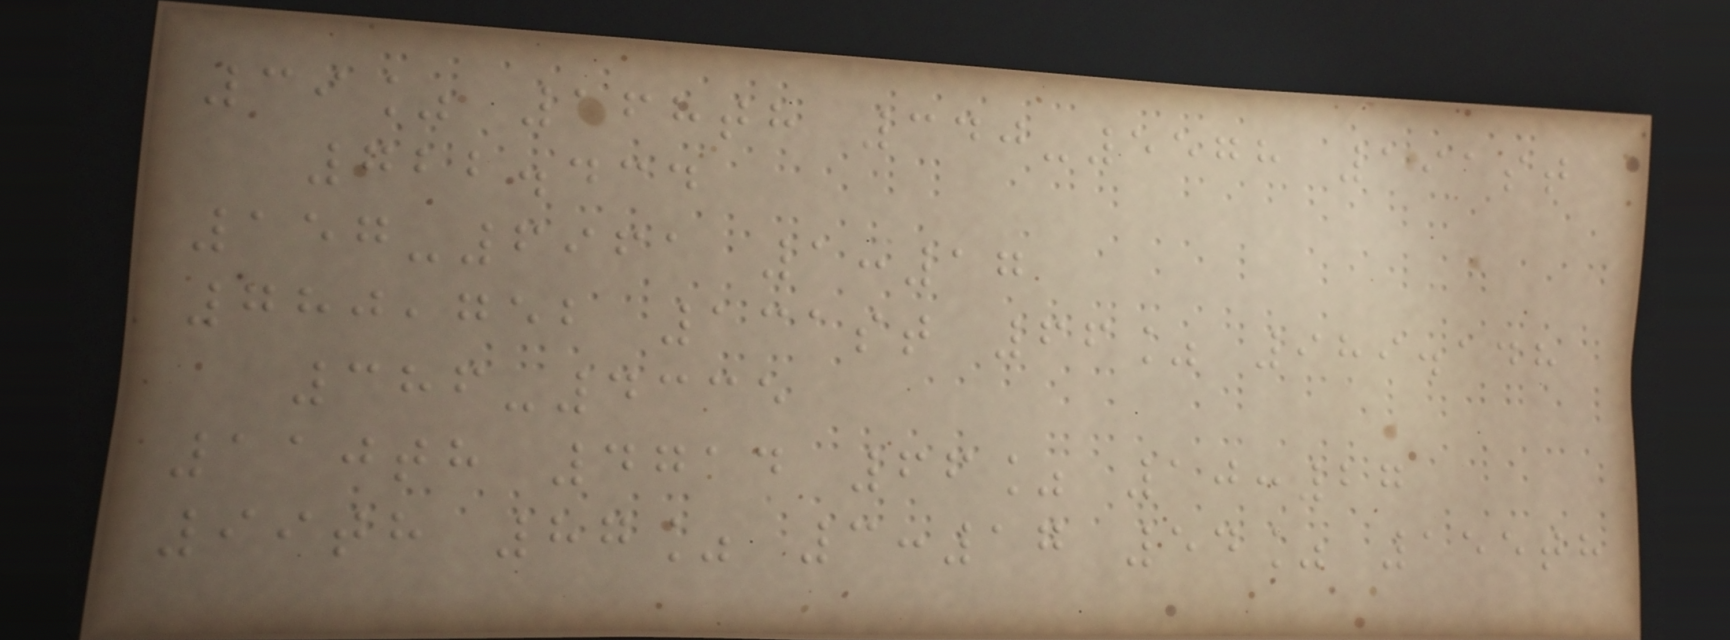39% 168th 340-5578 191st
722.434
157-6961 1:17
780,752 131st 66% 989.148
386-4335
110th 4714 66% 10:27
99th 87% 3:17 54% 155th
